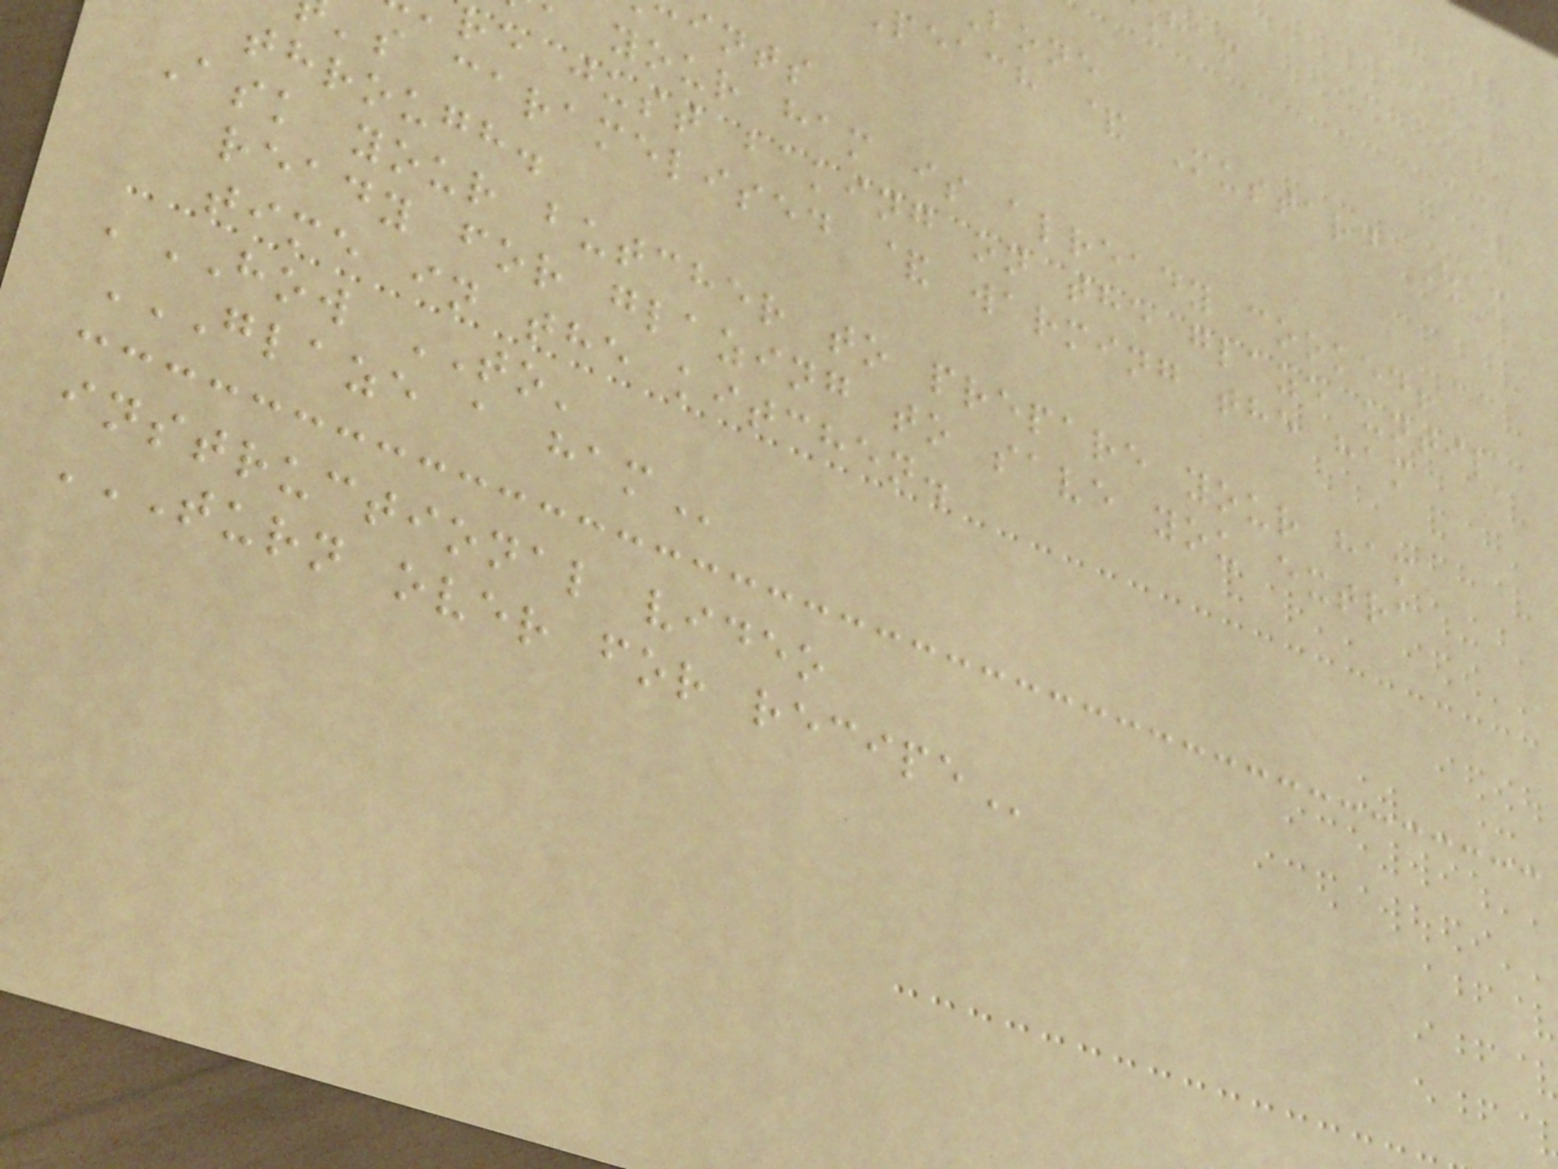peach & Mustard Ham
your ham is already cooked!
re just baking on the glaze until
's caramelised & warming the ham
through.
Ask your butcher to prepare your ham
ready for glazing to save you extra
time in the kitchen.
'HOW TO'
GLAZE A HAM
instructional video
TURN OVER FOR RECIPE
